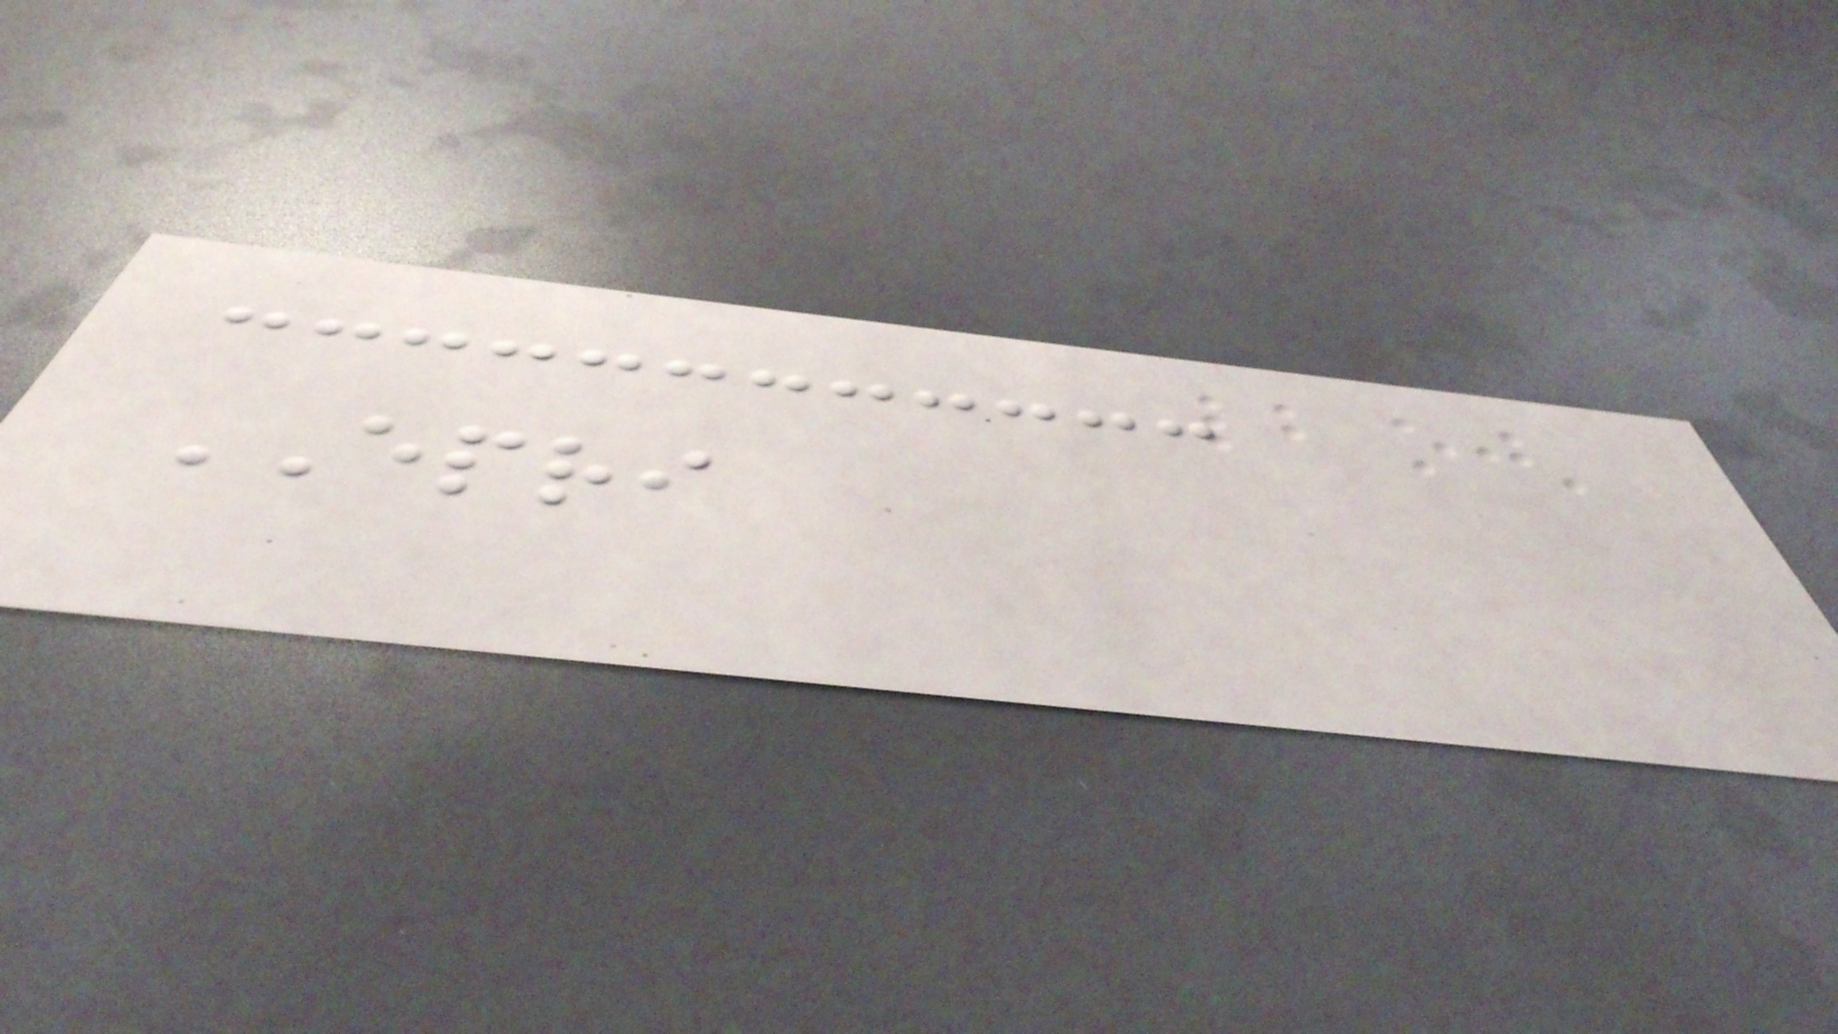EPRI
